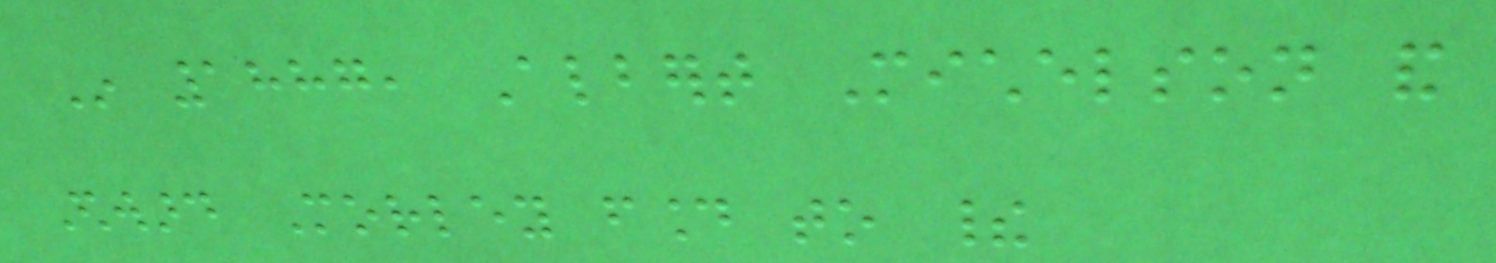In 1887, Albert Michelson and
Edward Morley found to their
